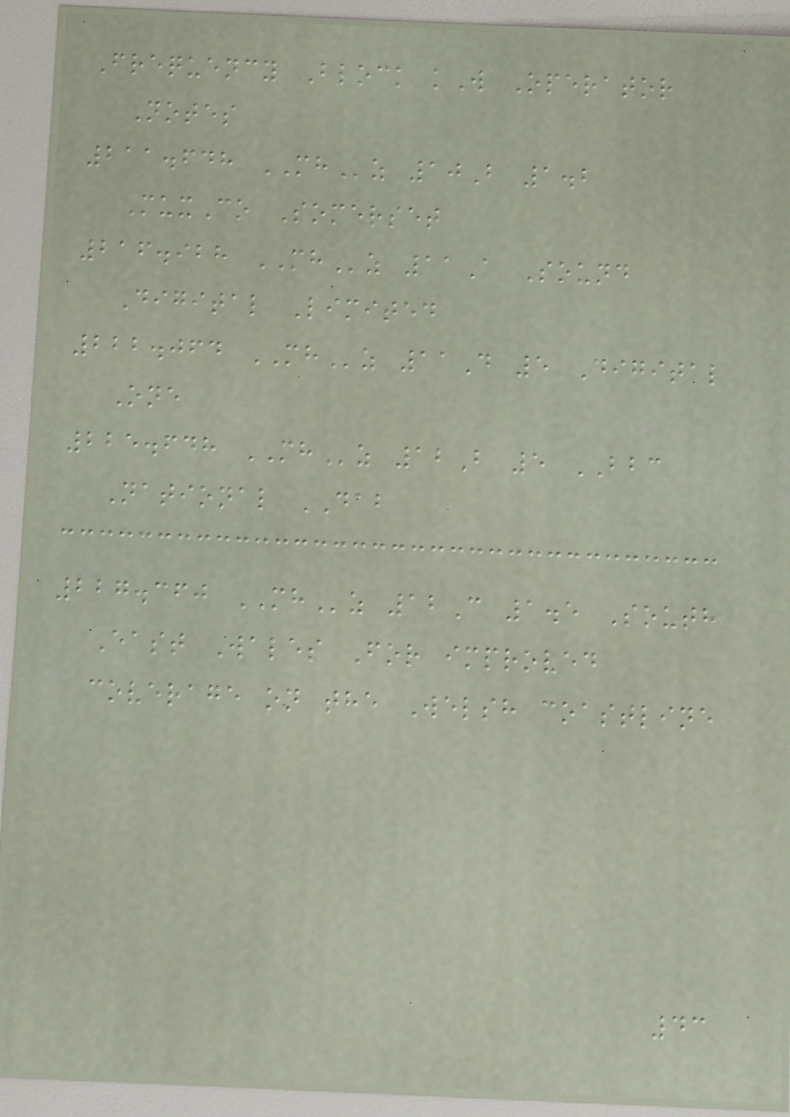Frequency Block kW Operator
Notes
211.648 MHz 10B 1.2
MuxCo Somerset
216.928 MHz 11A Sound
Digital Limited
222.064 MHz 11D 5 Digital
One
225.648 MHz 12B 5 BBC
National DAB
227.360 MHz 12C 1.5 South
East Wales For improved
coverage on the Welsh coastline
43
